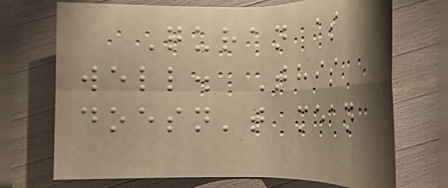Quran as
well. This
doesn't mean
